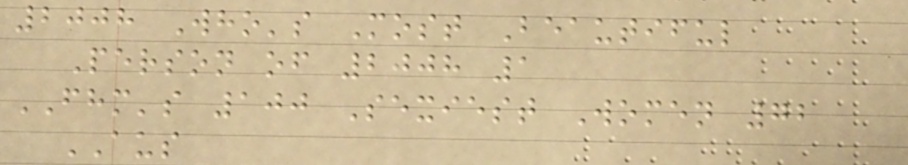2008 Who's Most Beautiful
Person of 2008 1
FHM's 100 Sexiest Women 72
AUS
